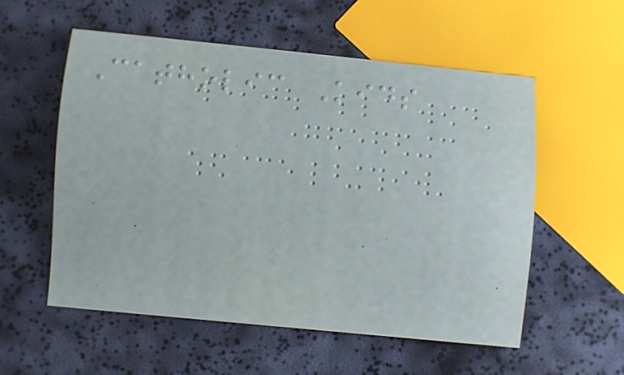Catholic Kids
